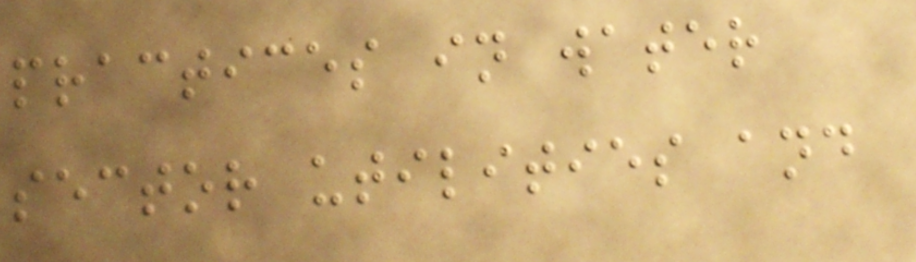practices in water
sector utilities and
